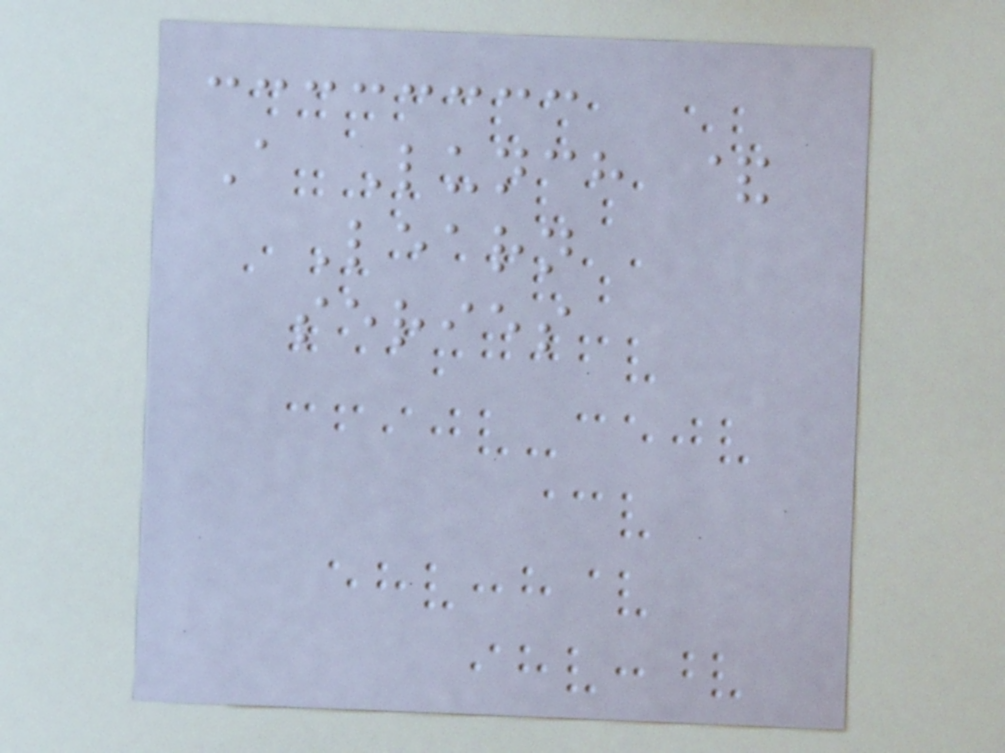A Lunch &
Learn
series
